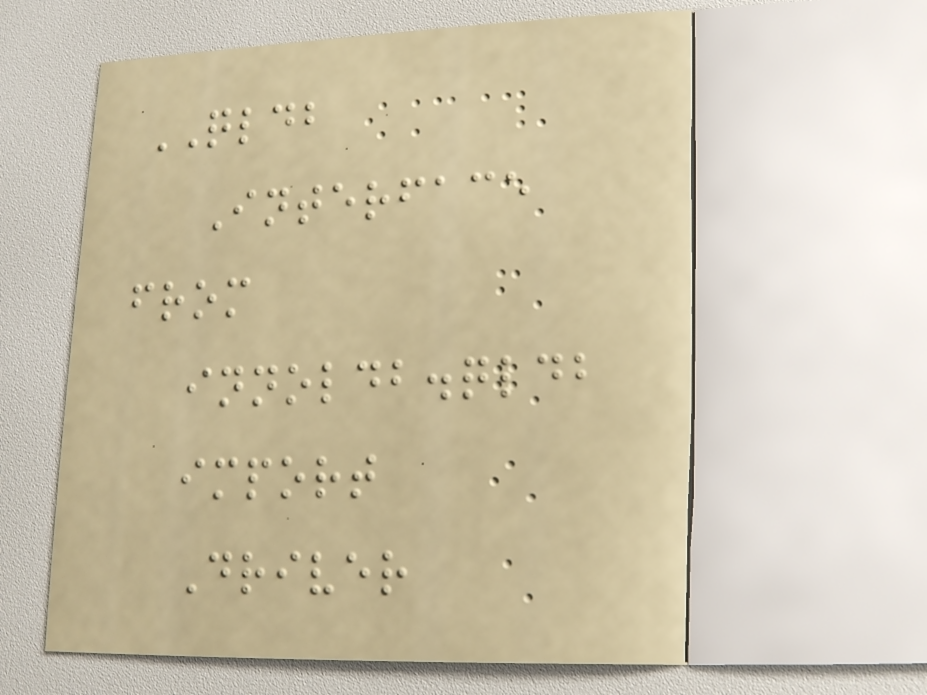QLDB
Interface
from
innoldb.qldb
import
Driver
